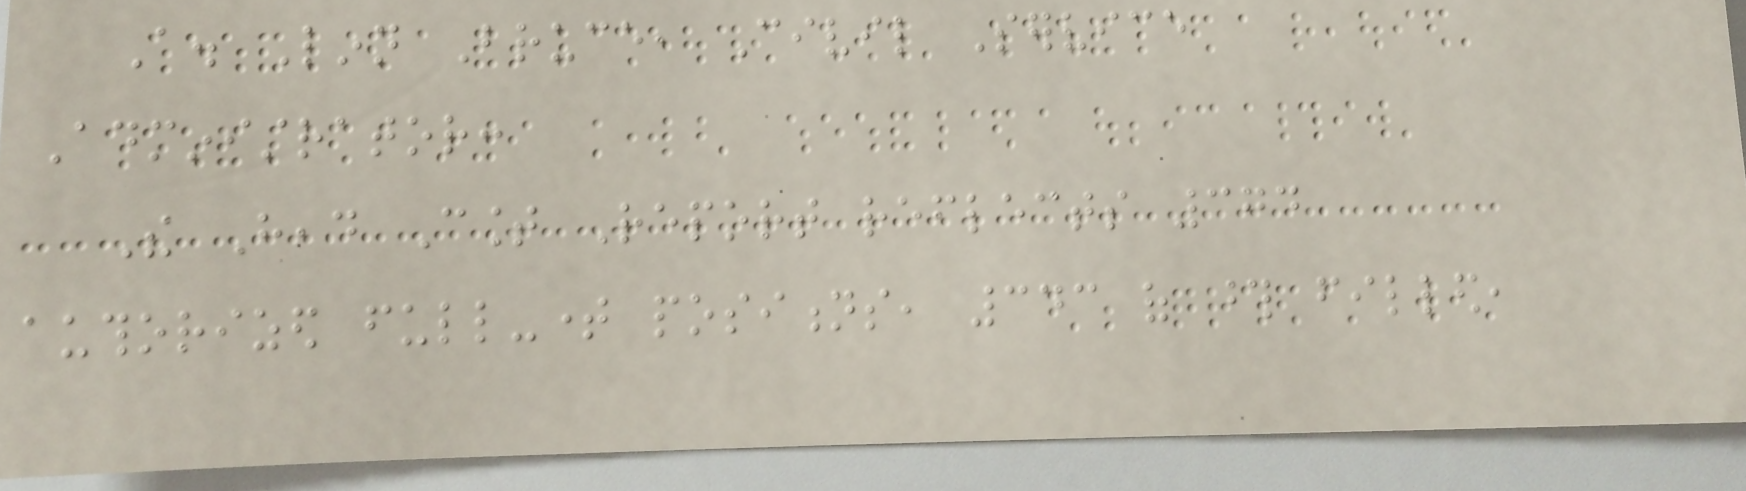A. Linn Bruce, Civil Service
Administrator:
The Head Count Report reflects 374
authorized full-time positions, 343 of those filled,
